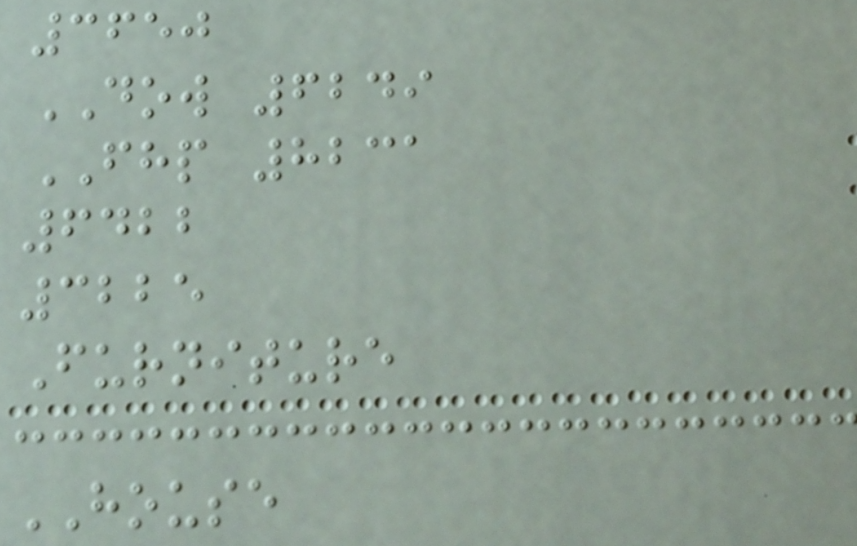3650
DOW 6249
FHP 8231
6422
3225
Furniture
HOUSE
